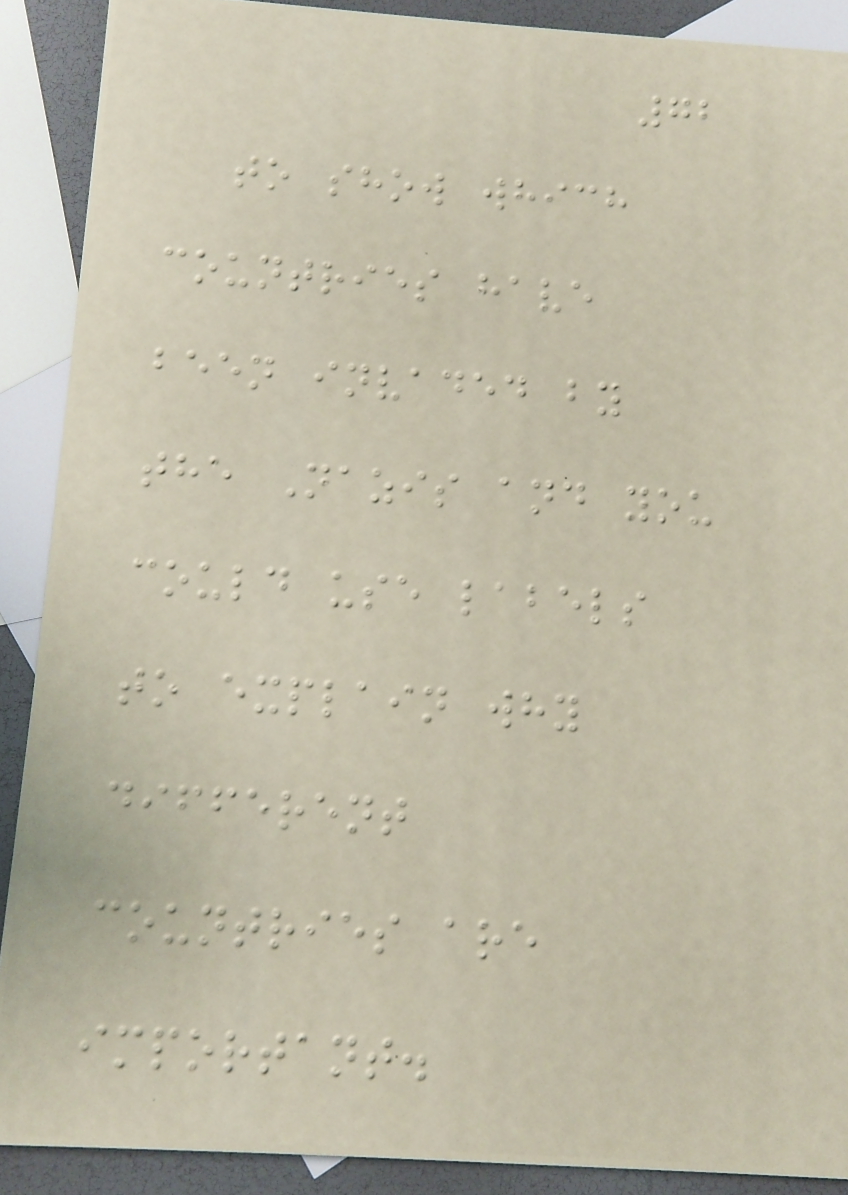72
to show which
countries have
been invaded by
the Nazis and you
could use labels
to explain why
different
countries are
important.
